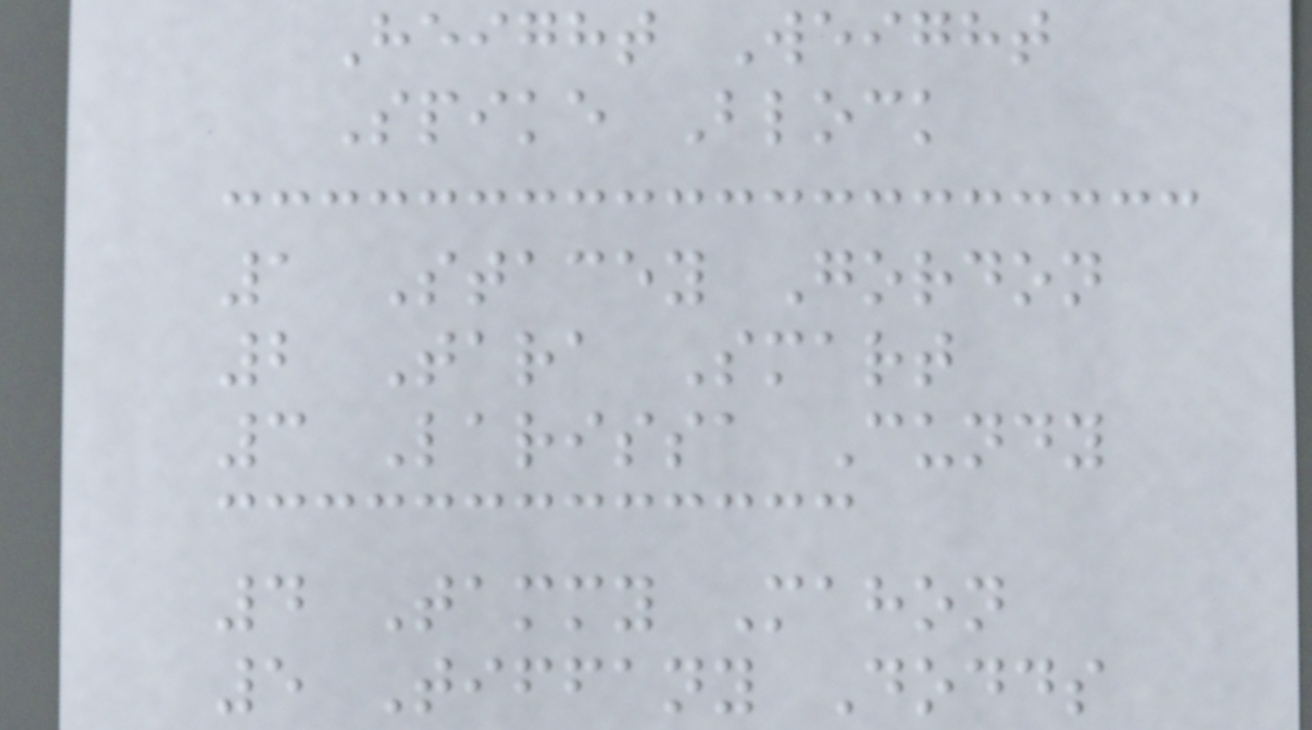Height Weight
Spike Block
1 Stacey Gordon
2 Tara Smart
3 Larissa Cundy
4 Tammy Mahon
5 Tiffany Dodds
